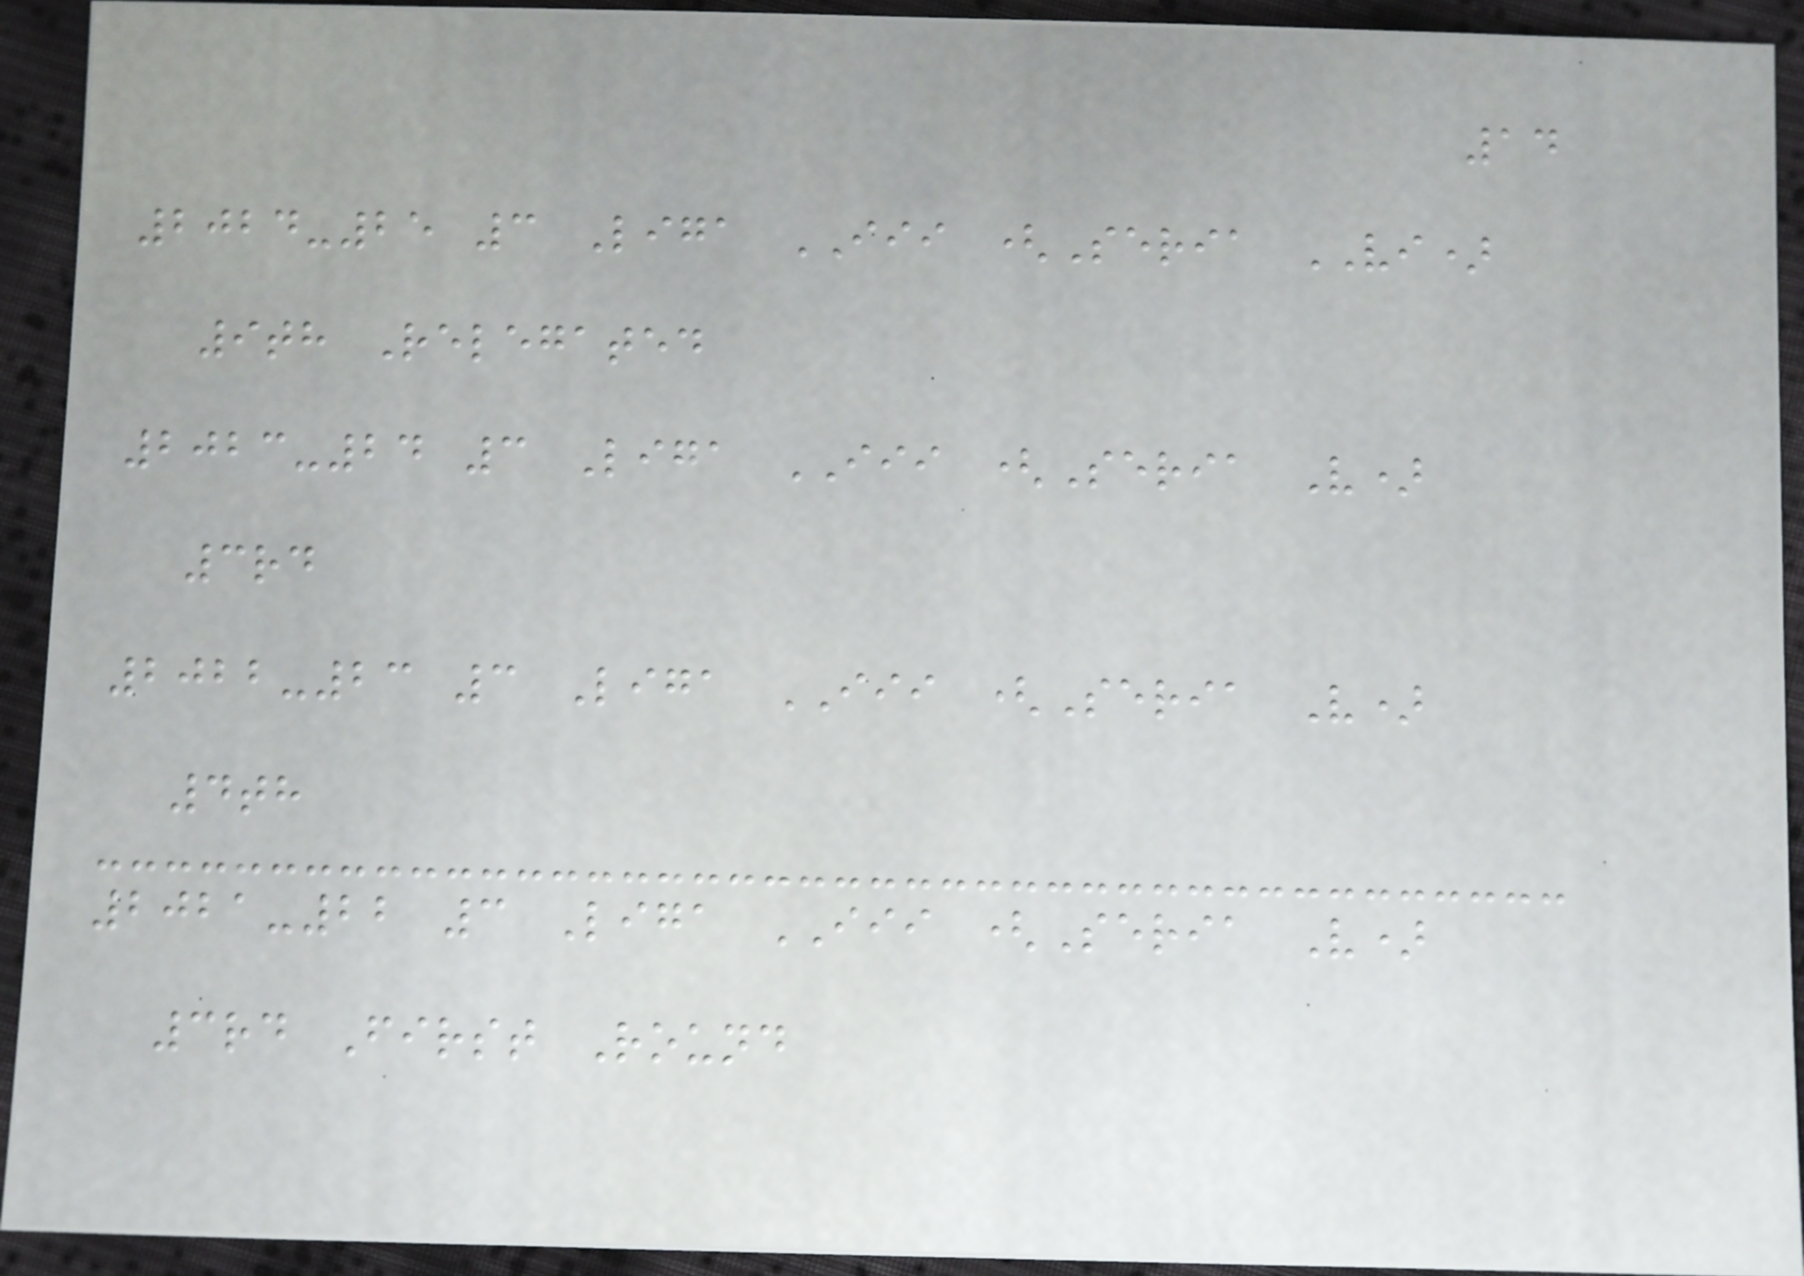14
2024-25 3 Liga III (Seria VI)
9th Relegated
2023-24 3 Liga III (Seria V)
3rd
2022-23 3 Liga III (Seria V)
4th
2021-22 3 Liga III (Seria V)
3rd First Round
